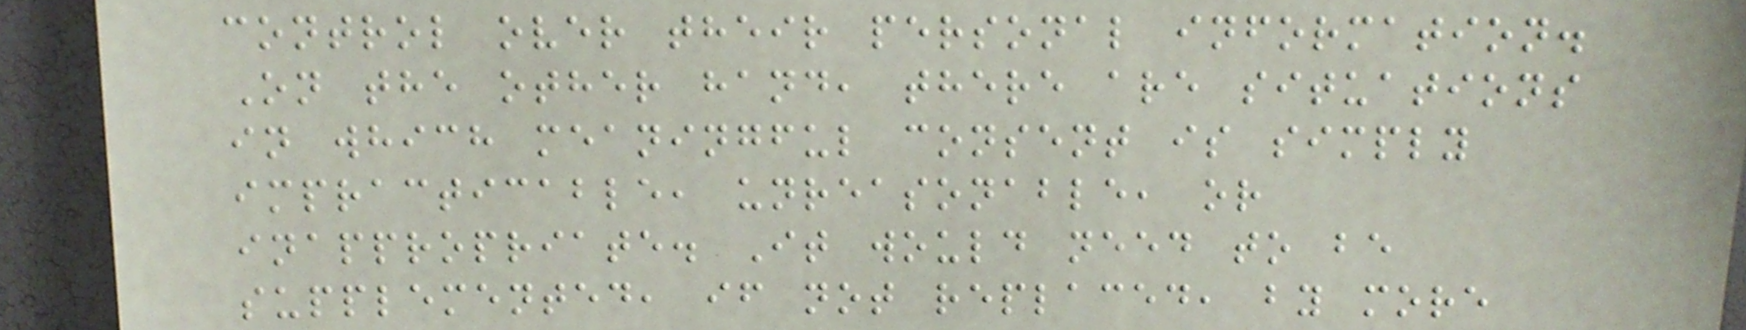control over their personal information.
On the other hand, there are situations
in which meaningful consent is simply
impracticable, unreasonable, or
inappropriate. It would need to be
supplemented, if not replaced, by more
